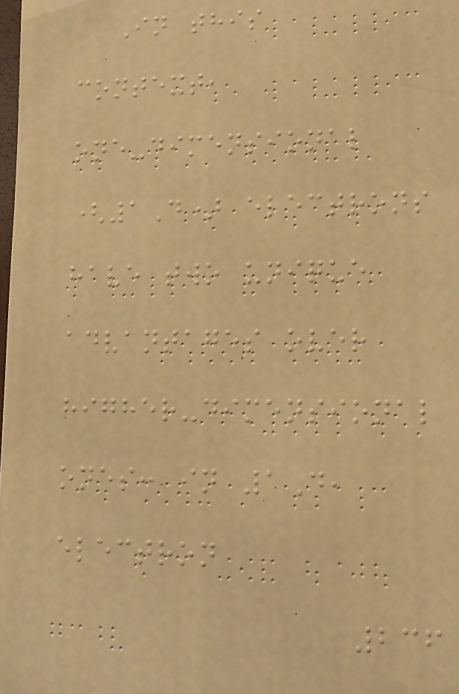In this
context,
one-dimensional
(1D) electrons
have two unique
advantages over
higher-dimensional
ones: in 1D,
electron
236
